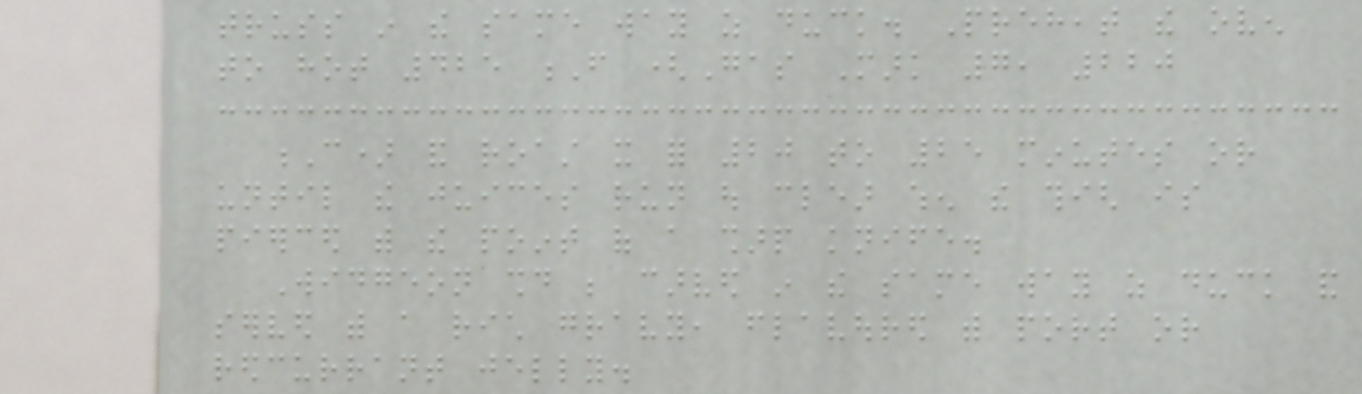truss in the same way as duck. Preheat the oven
to hot 425 F (Gas Mark 7, 220
C) and roast it for 20 to 25 minutes or
until the juices run out clear when the thigh is
pierced with the point of a sharp knife.
Widgeon should be carved in the same way as duck and
served with a rich gravy, flavoured with port or
redcurrant jelly.
